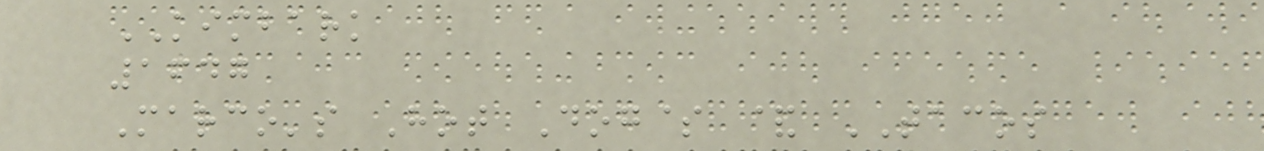KIMBARK
1647
Marco's Hot Dog$ & TACOS
